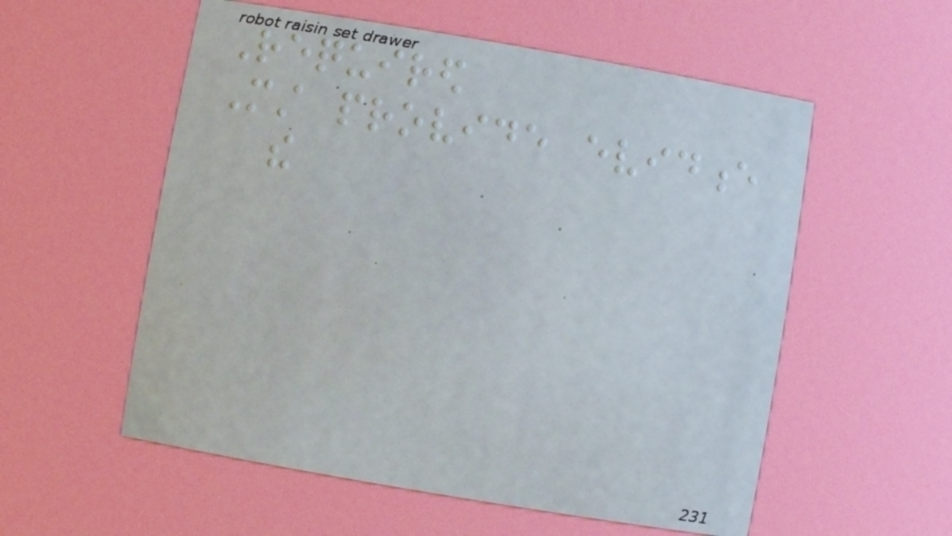Required
Must provide evidence
the
